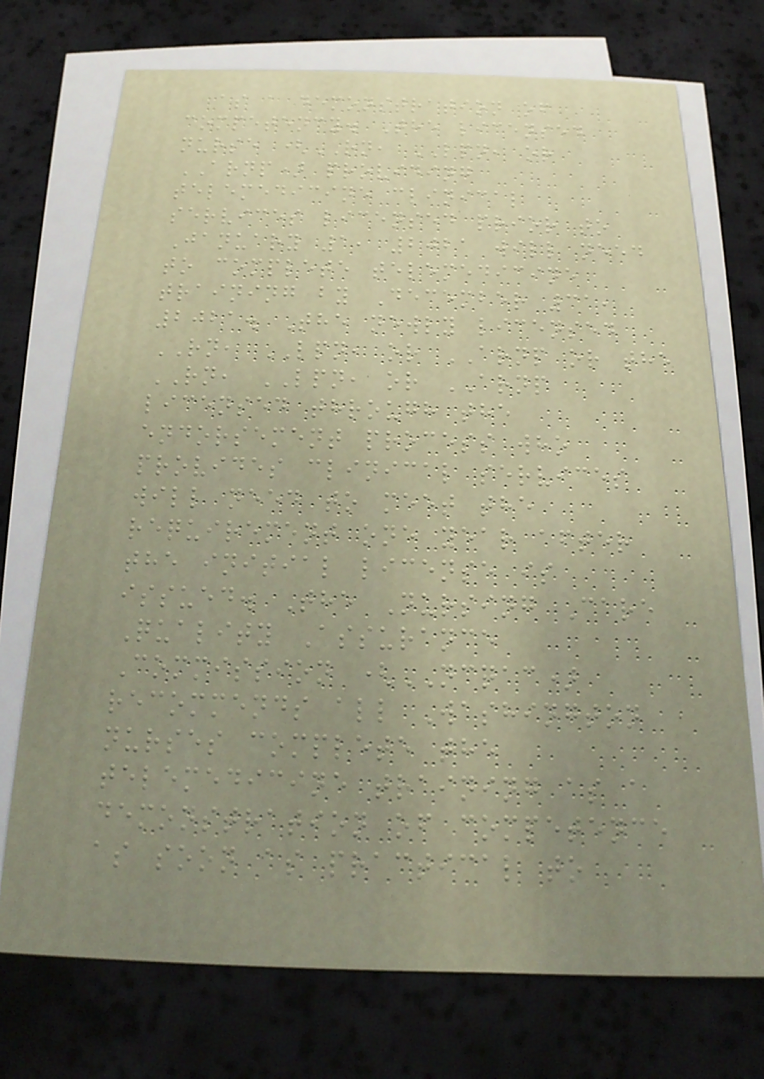as a demonstration of
competency. The licensed
nurse (RN, LPN, or
ARNP) providing
telemedicine clinical
services licensed prior to
January 1, 2021 will need
to complete telemedicine
training by December 31,
2021. The newly licensed
RN, LPN, or ARNP or the
RN, LPN, or ARNP
licensed through the
endorsement process who
provides clinical services
will need to meet the
requirement one year after
the initial license is
issued. The Nursing Care
Quality Assurance
Commission (NCQAC)
recommends all Washington
nurses complete the
telemedicine training as a
demonstration of competence
as soon as practical to
